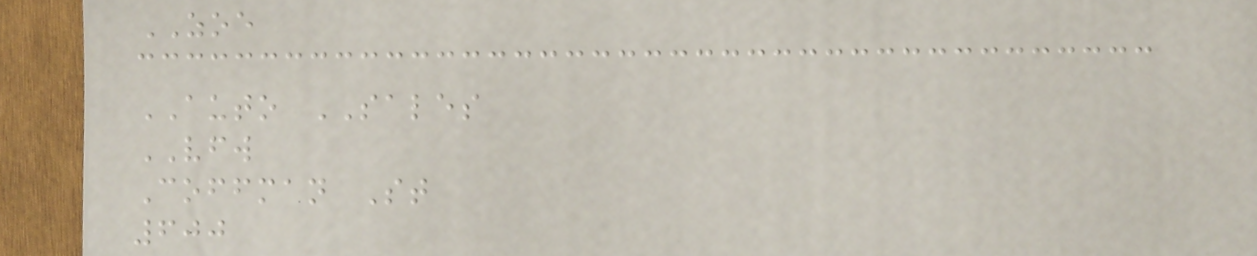ZOE
AUTO SALES
VFW
Coffman St
600
